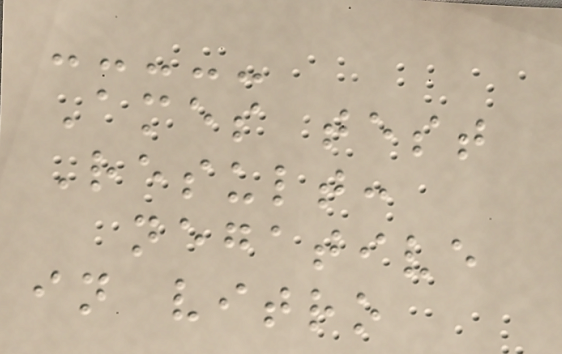Ames test
Result:
negative
in vitro
